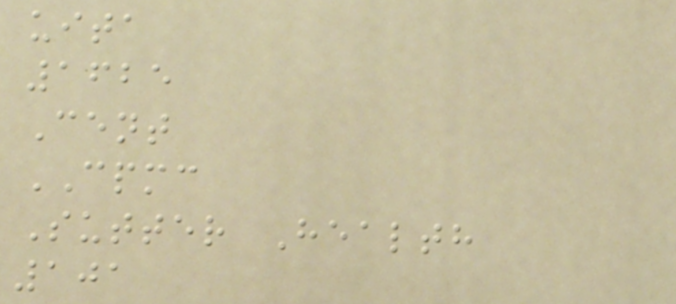uita
1625
Cent
CPMC
Sutter Health
101
